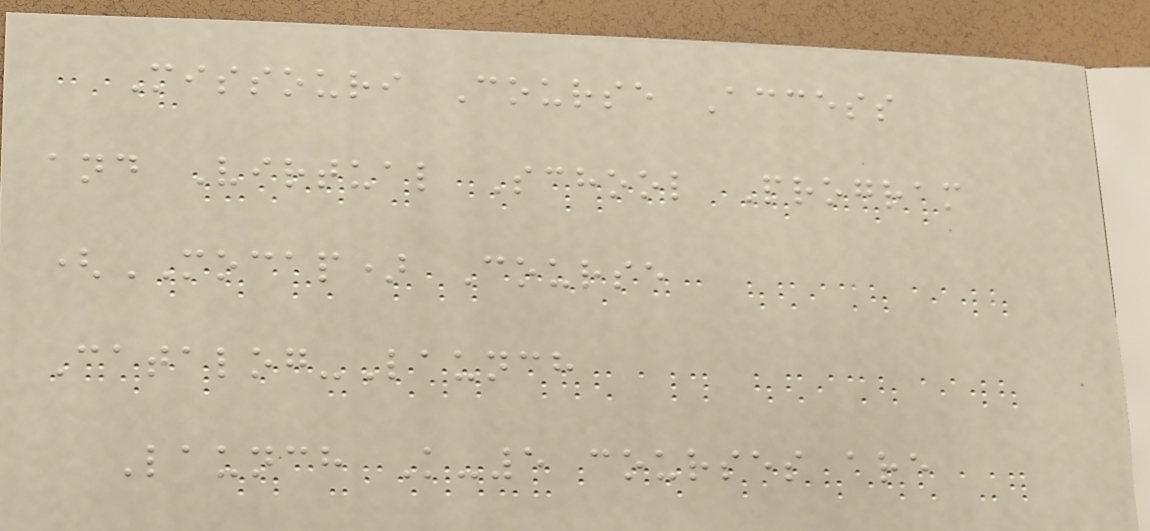Missouri Course Access
and Virtual School Program
(MOCAP) Course
Catalog-Launch
Launch K-5 courses are
